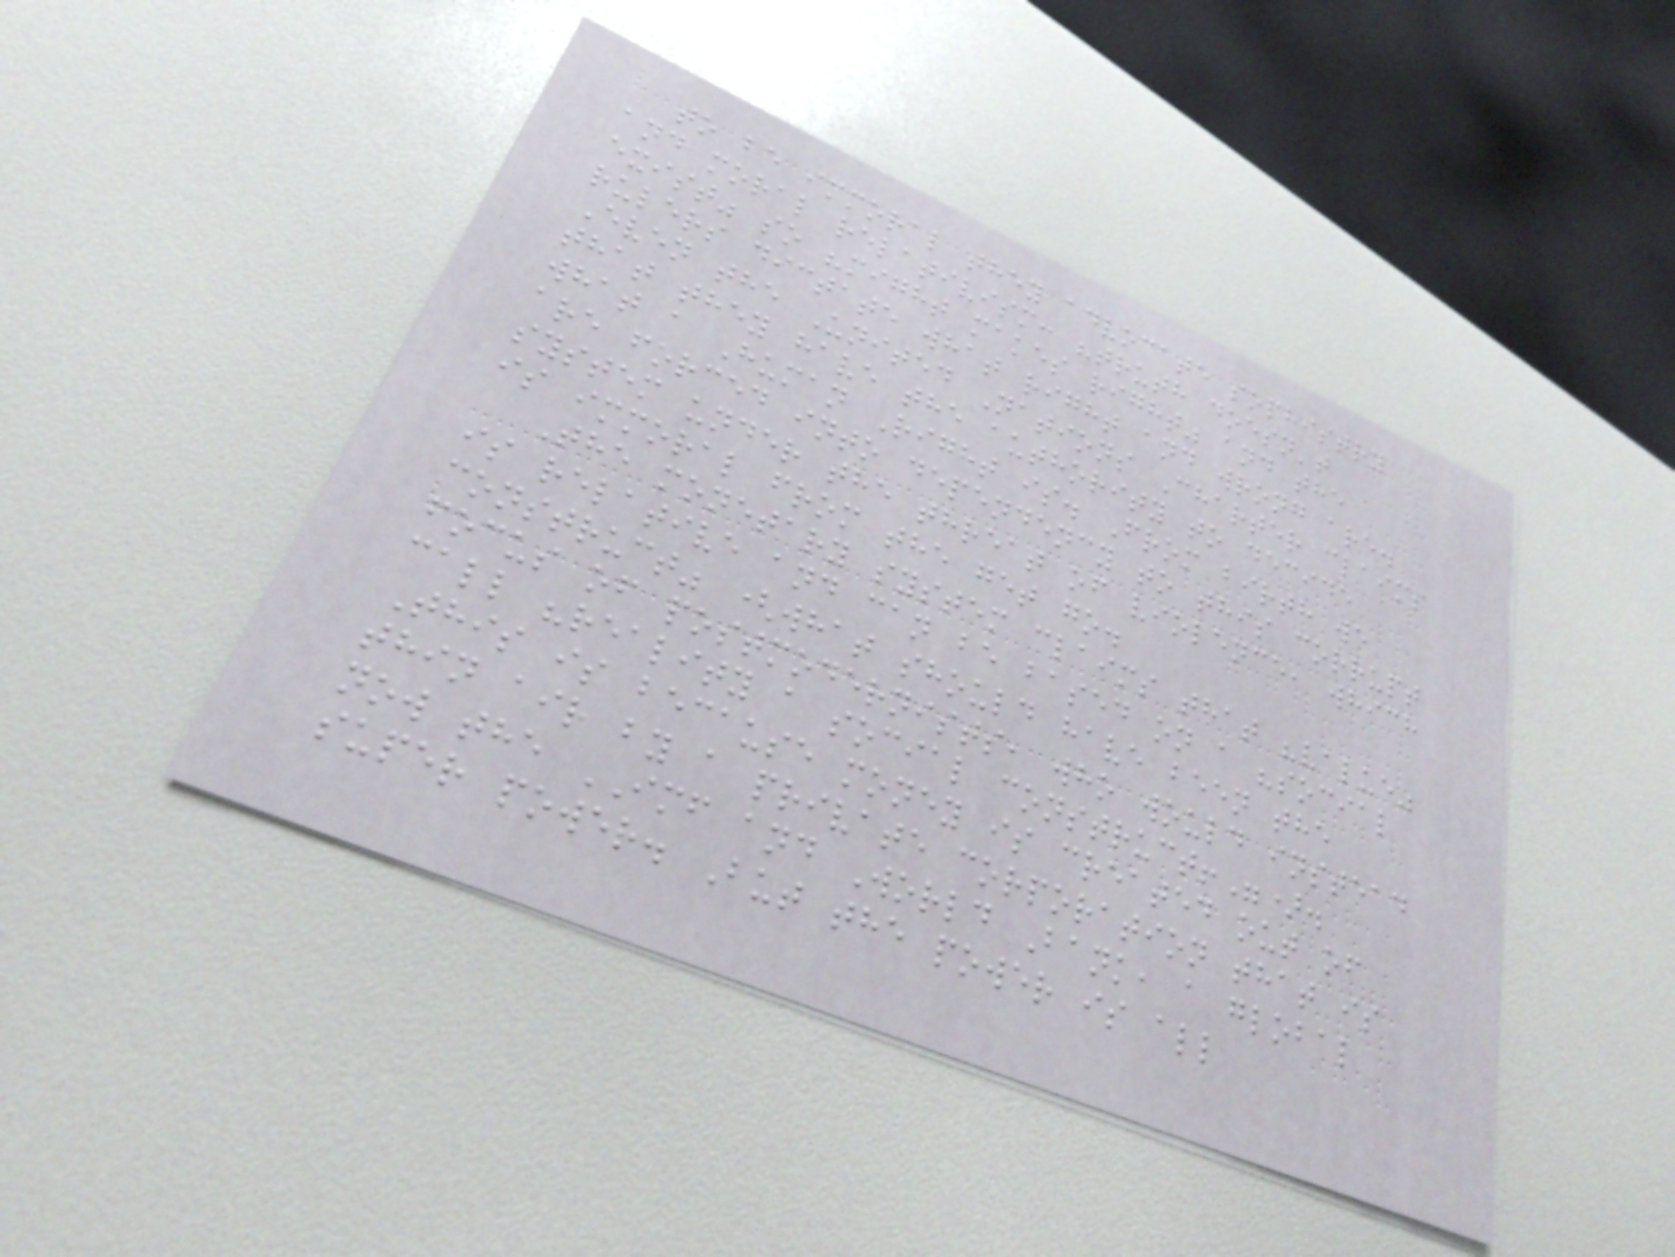to be immoral they advocate sophistry
and moral relativism: "truth doesn't
exist" so "might makes right" and the
rulers dictate what right and wrong are.
Even the United Nations Charter claims
that they have the authority to decide
what a Human Right is. From birth we
are forced into dependency to this corrupt
system under the threat of violence, which
is immoral from the get go.
The monetary system claims that "value"
is relative and can be based on a "social
construct" (what should have been the
focus of postmodernists, who would instead
call "reality a social construct!").
This is because money is created out of
thin air by a private corporation that is
now the IMF and World Bank, a global
super power. But the power is all
